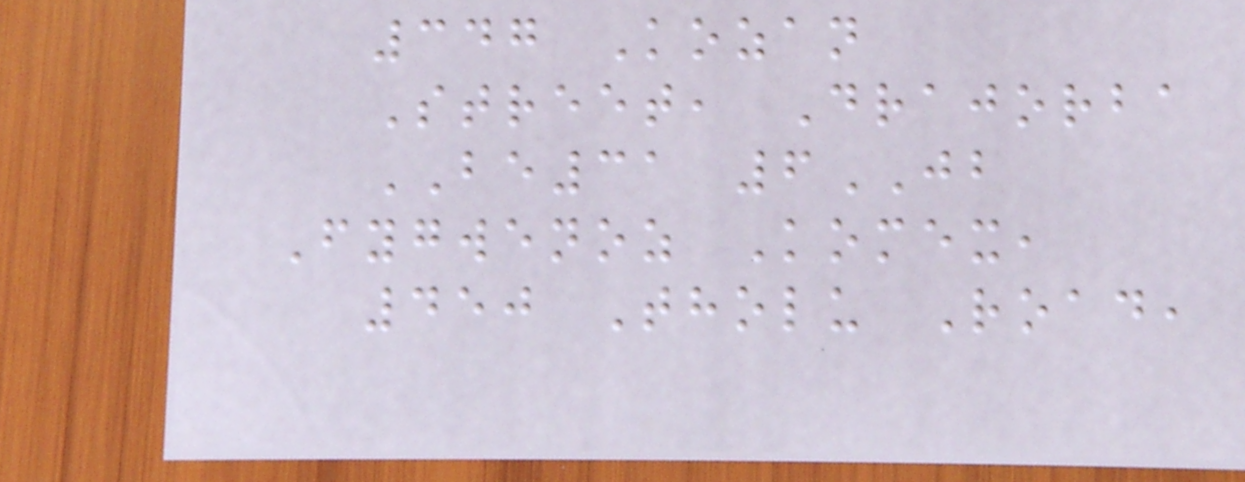347 Kozan
Street, Drajorba
BE31 6JB
Fygwenoz Komex,
450 Tholu Road,
